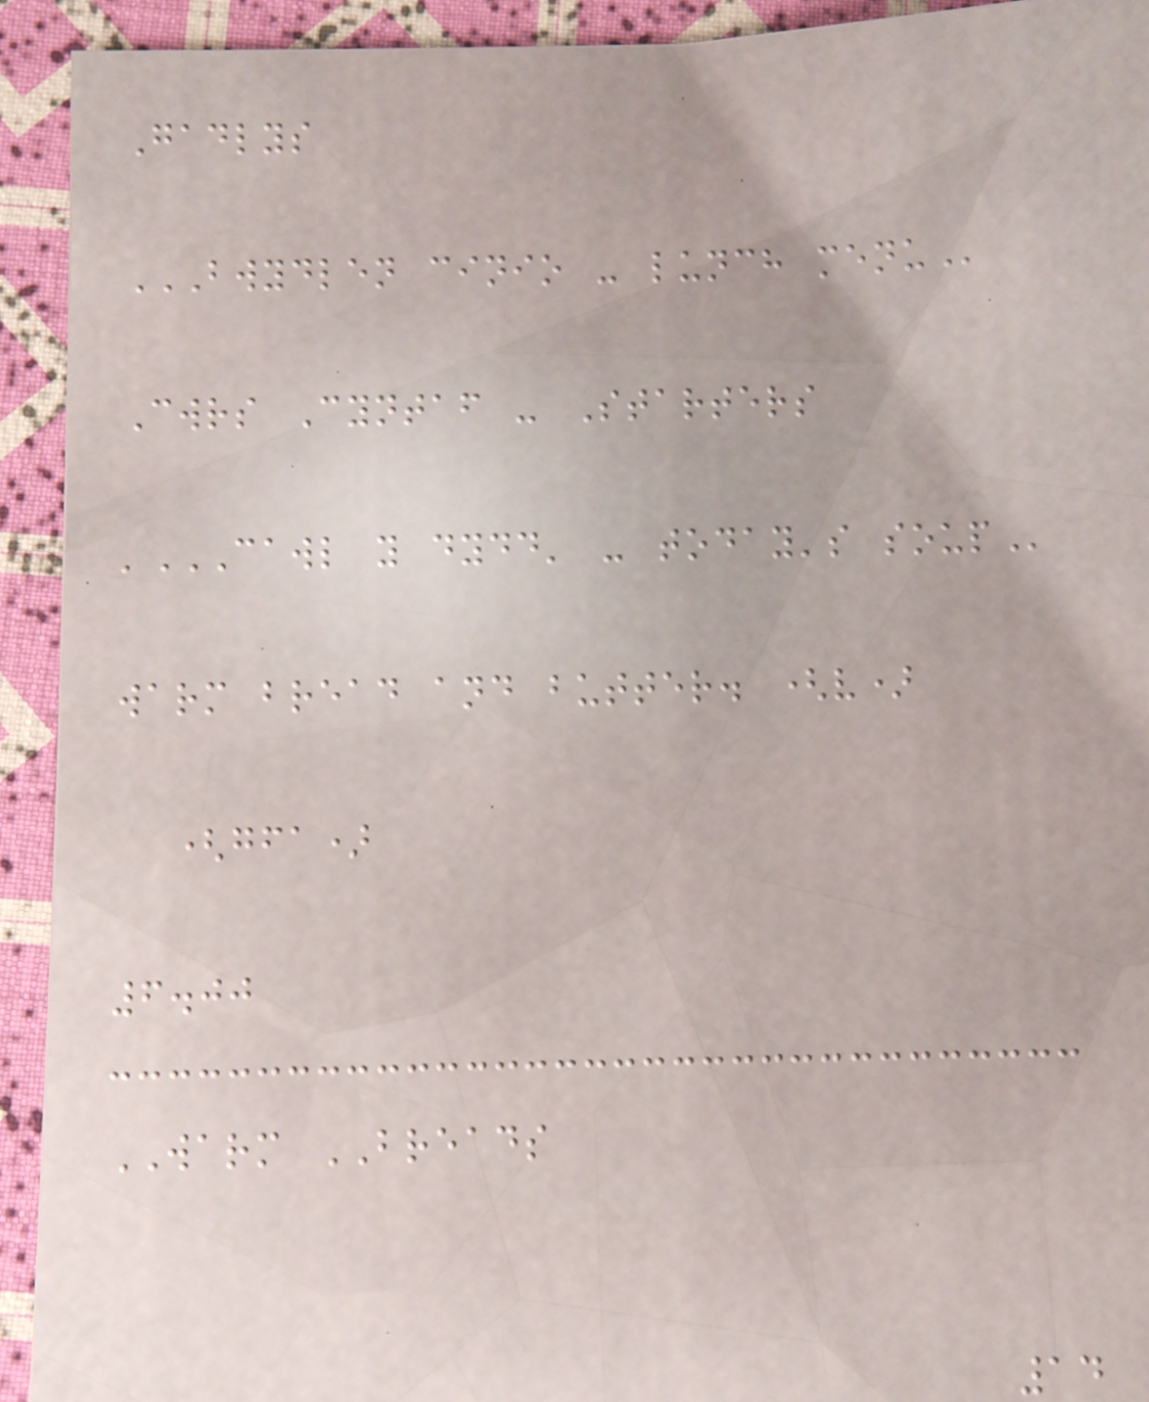Gadlys
BWYDLEN CINIO - LUNCH MENU
Cwrs Cyntaf - Starters
'CAWL Y DYDD' - TODAY'S SOUP
warm bread and butter. (v)
(gfa)
6.00
WARM BREADS
14
